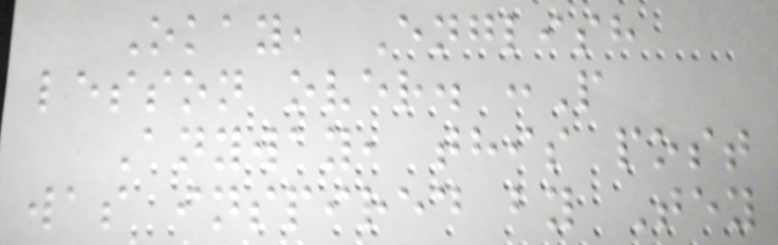Okay, English
lesson over. :P
Anyway, this post
was inspired by Tey
